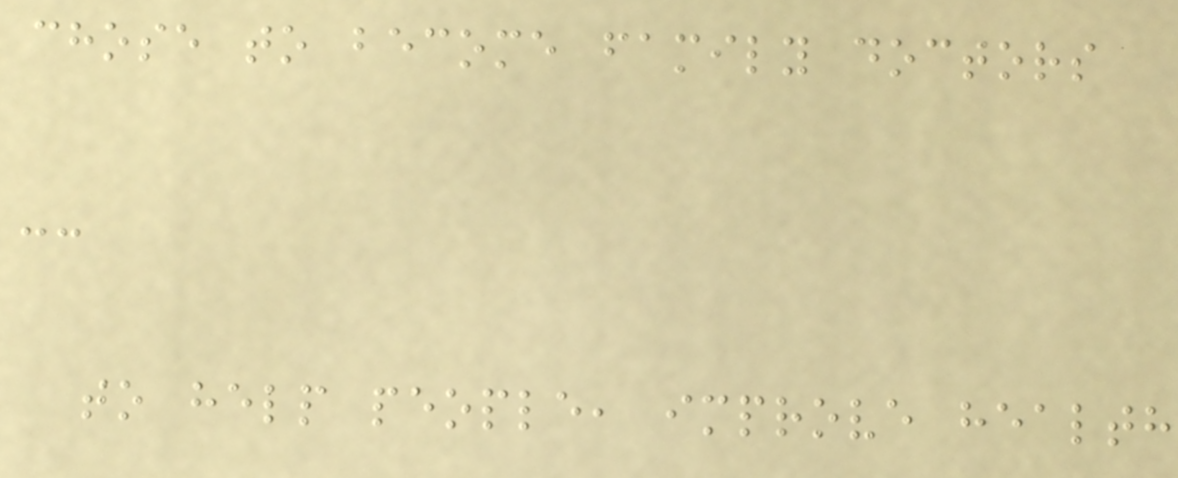chose to become family doctors
--
to help people, improve health
